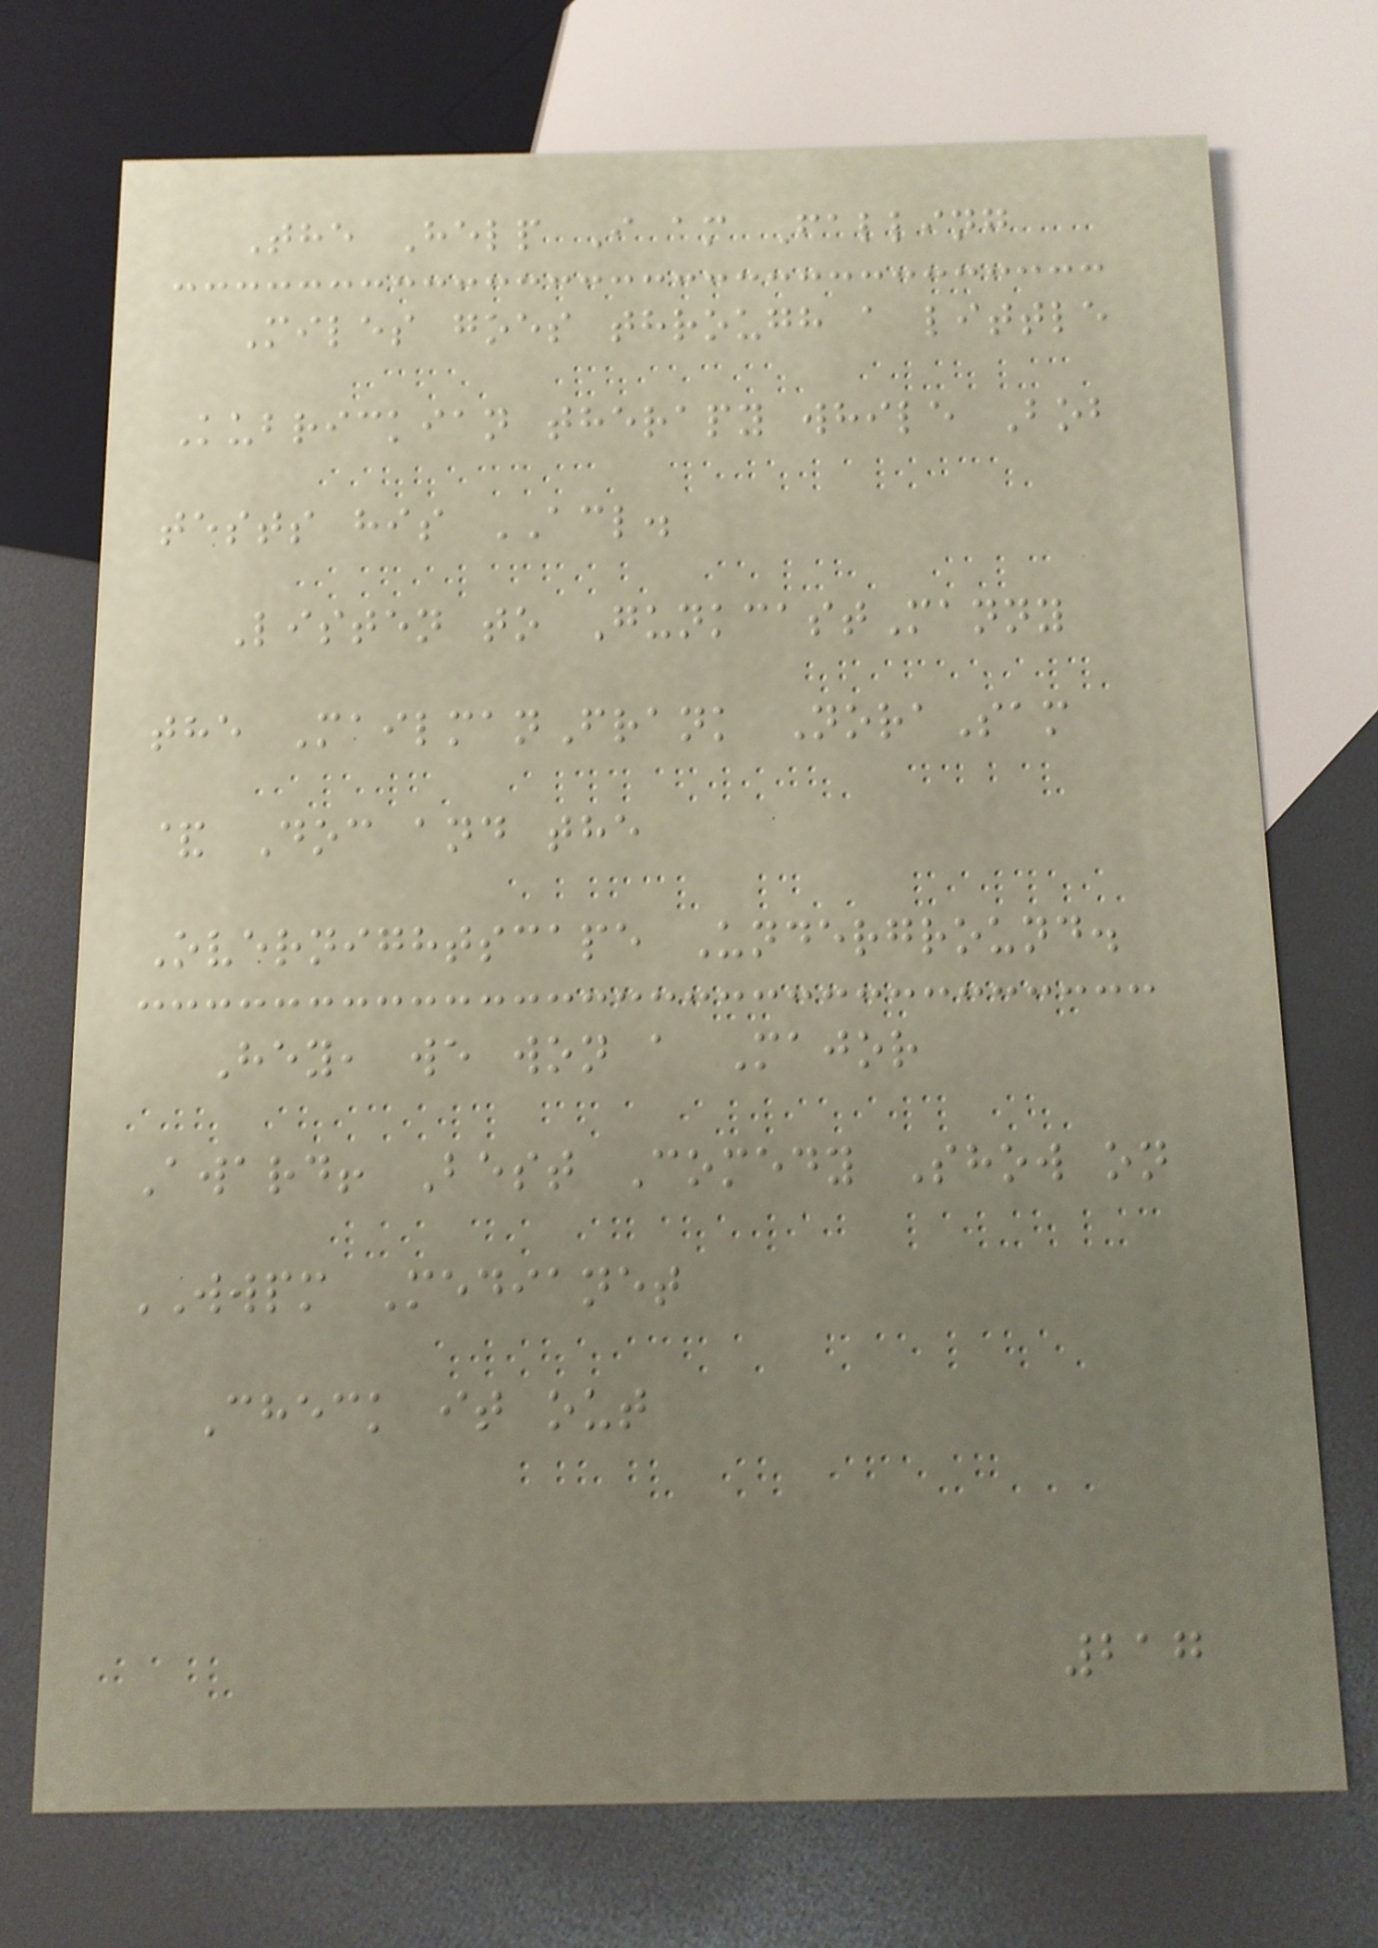The Help I am Falling
Miles goes through a little
Kubrickian therapy while Bob
tests his ACL.
Listen to GunkcastManny
the MailmanFrank NoraSam
& Doc and the
Overnightscape Underground.
Hey, we won a Major
Award! Best Comedy Show on
WWPM Medianet
Check it out
217
